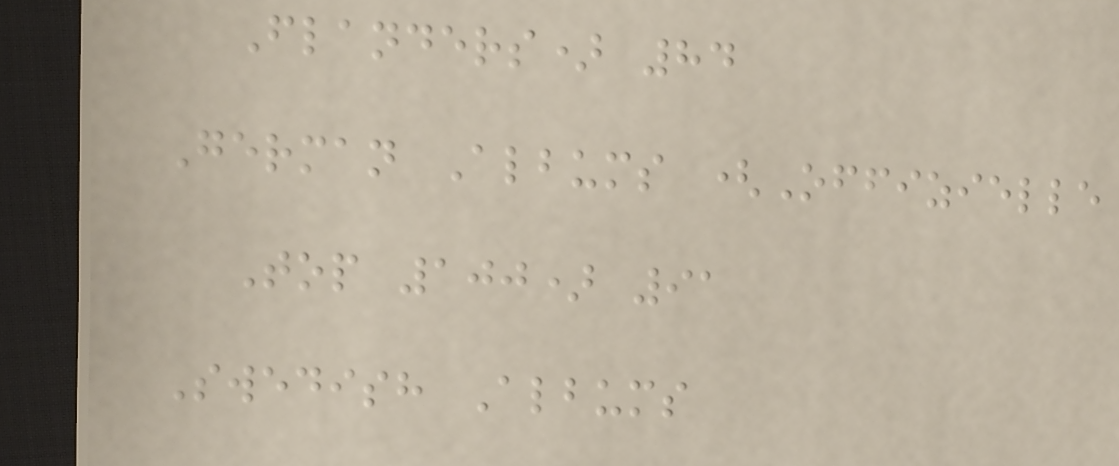Flanders) 84
German Albums (Offizielle
Top 100) 91
Swedish Albums
